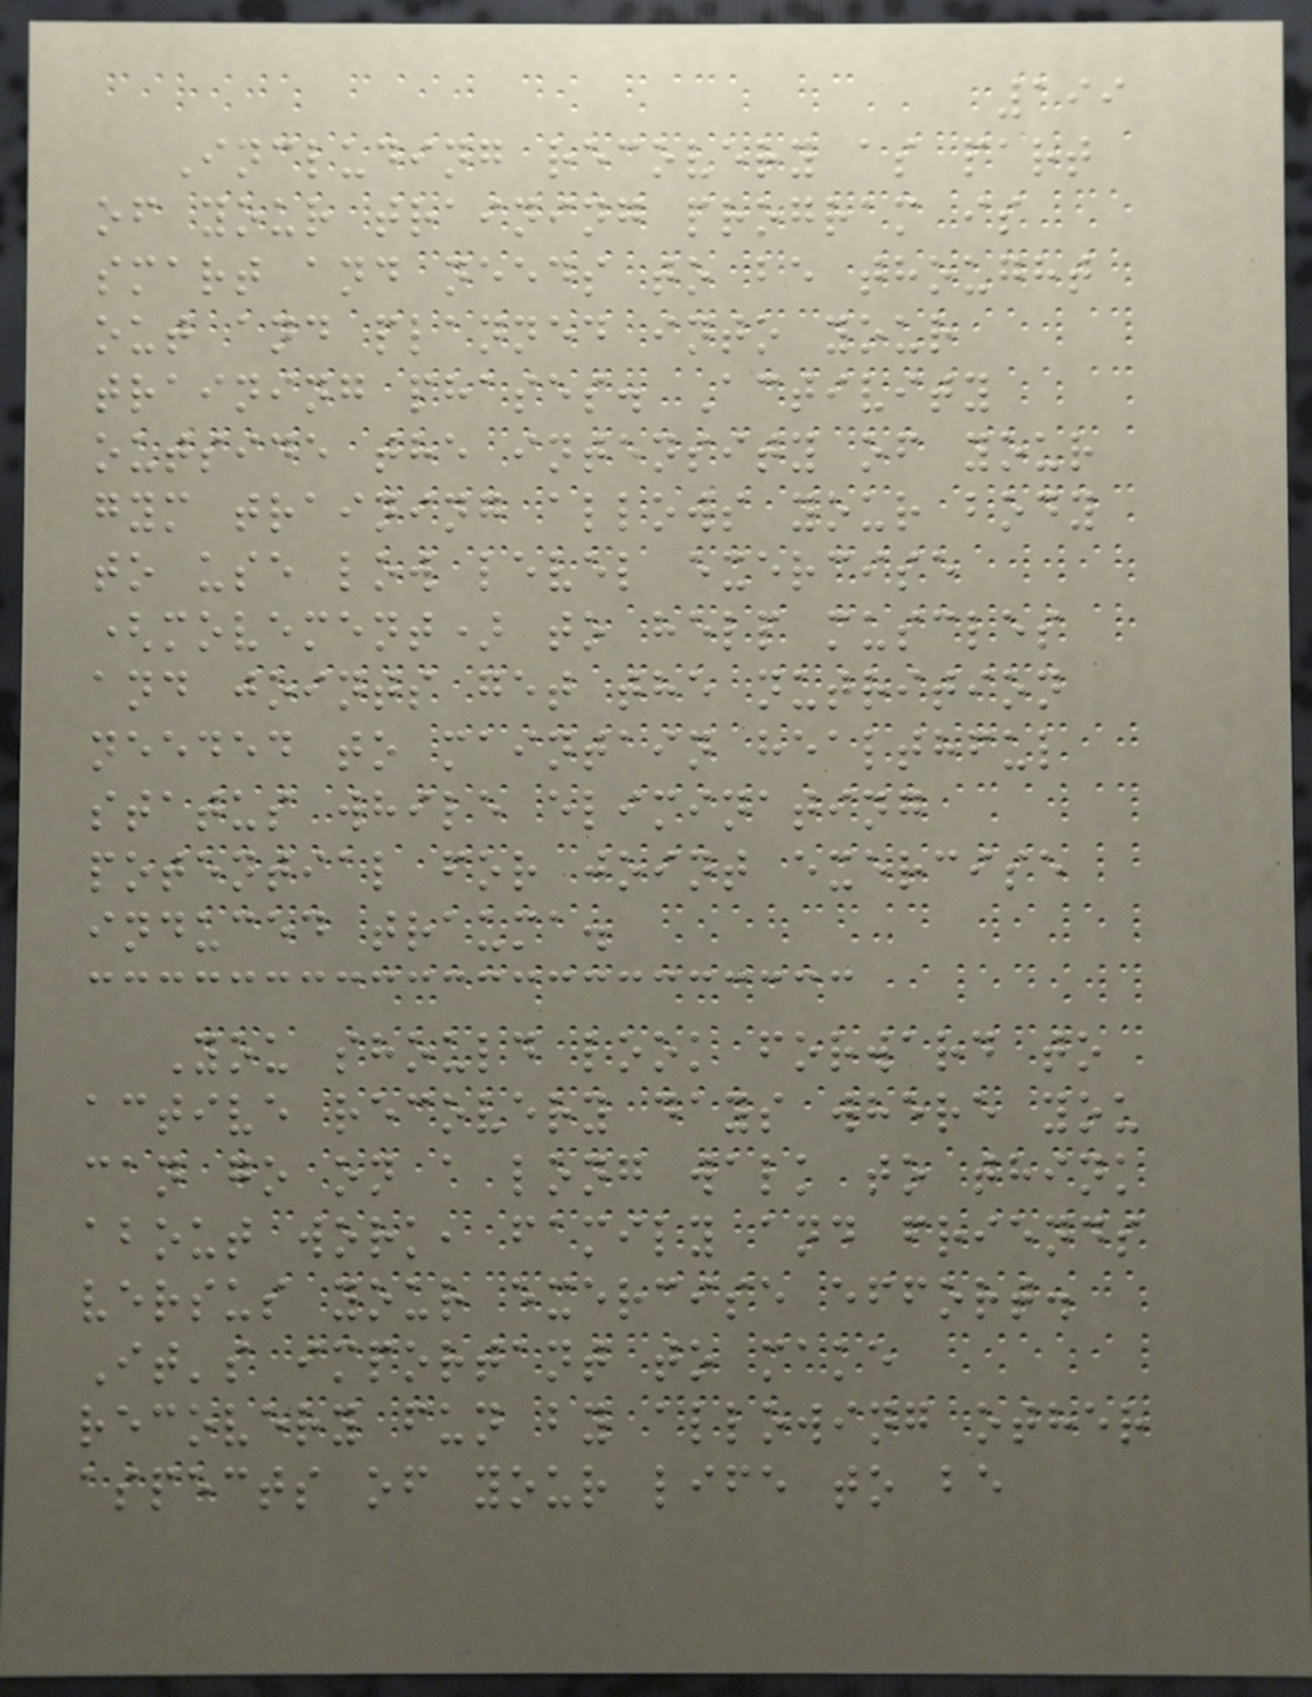199
Including recovery as part
of your training program is
smart and needs to be thought
out and planned into your
training phases. Activity
outside the intensity of your
gym training allows your body
to use low level exercise
(movement) to help muscles
and joints get the nutrition
needed to maintain healthful
status while eliminating
potential for joint exercise
induced trauma.
You should look forward to
active recovery days where you
can go on a long walk to think
about work, family and friends
versus your exercise effort.
It's important to make
recovery fun by allowing other
aspects of your life to be
